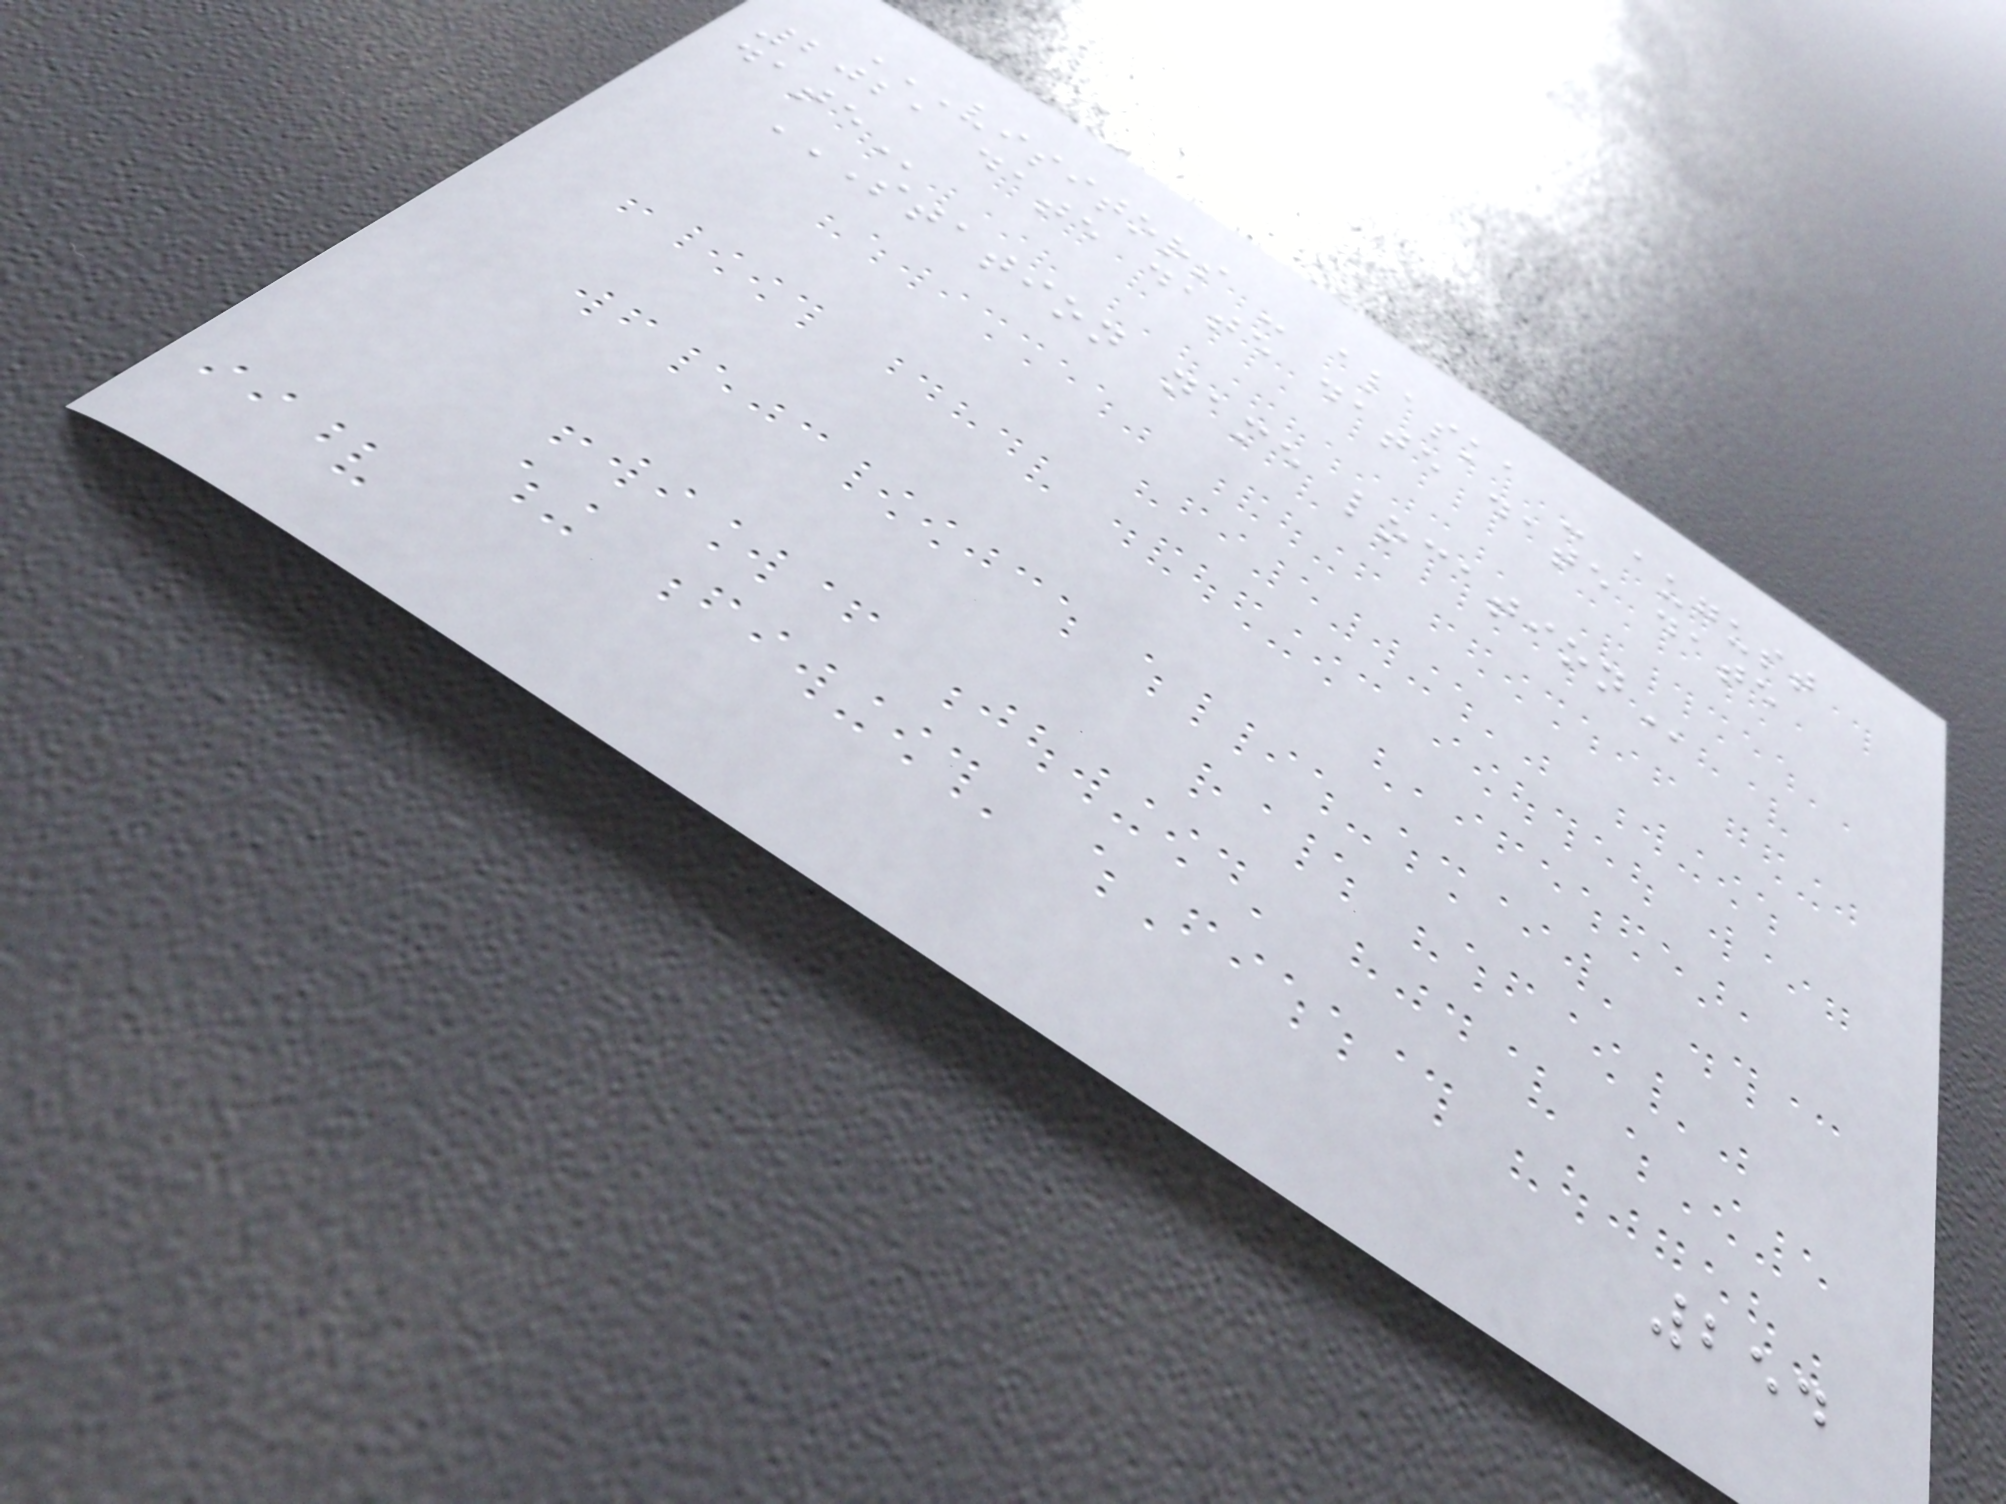VISITORS - ALASKA - AUGUST
2021 DATE DATE DATE DATE DATE
DATE
STATION NAME LOCATION
254
